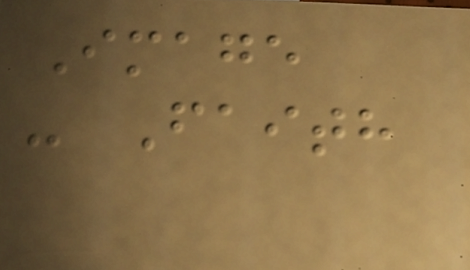Image
- Faith
